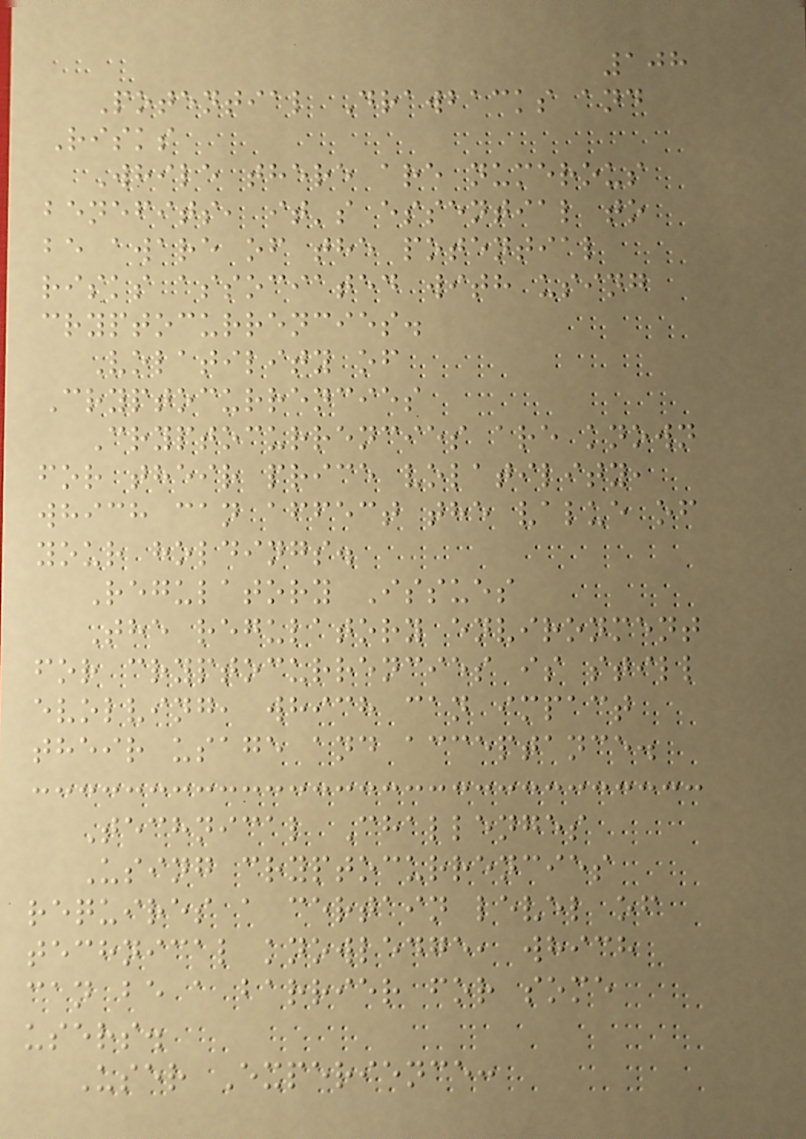108
Potential Drawbacks and
Risks
While there are numerous
benefits, it's essential to
be aware of the potential
risks associated with using
cryptocurrencies.
Volatility of
Cryptocurrencies
Cryptocurrencies are known
for their price volatility,
which can affect the value of
your holdings.
Regulatory Issues
The regulatory environment
for cryptocurrencies is still
evolving, which can impact
their usage and acceptance.
Technical Challenges
Using cryptocurrencies
requires a certain level of
technical knowledge, which
can be a barrier for some
users.
User Experience:
